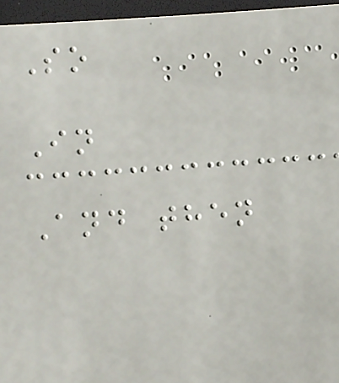So
In
And then
